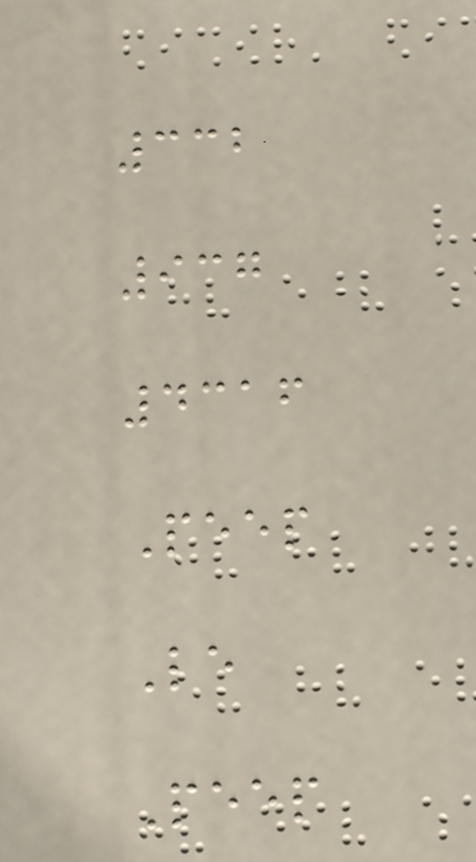332
937
4316
Peep
Le
Peep
